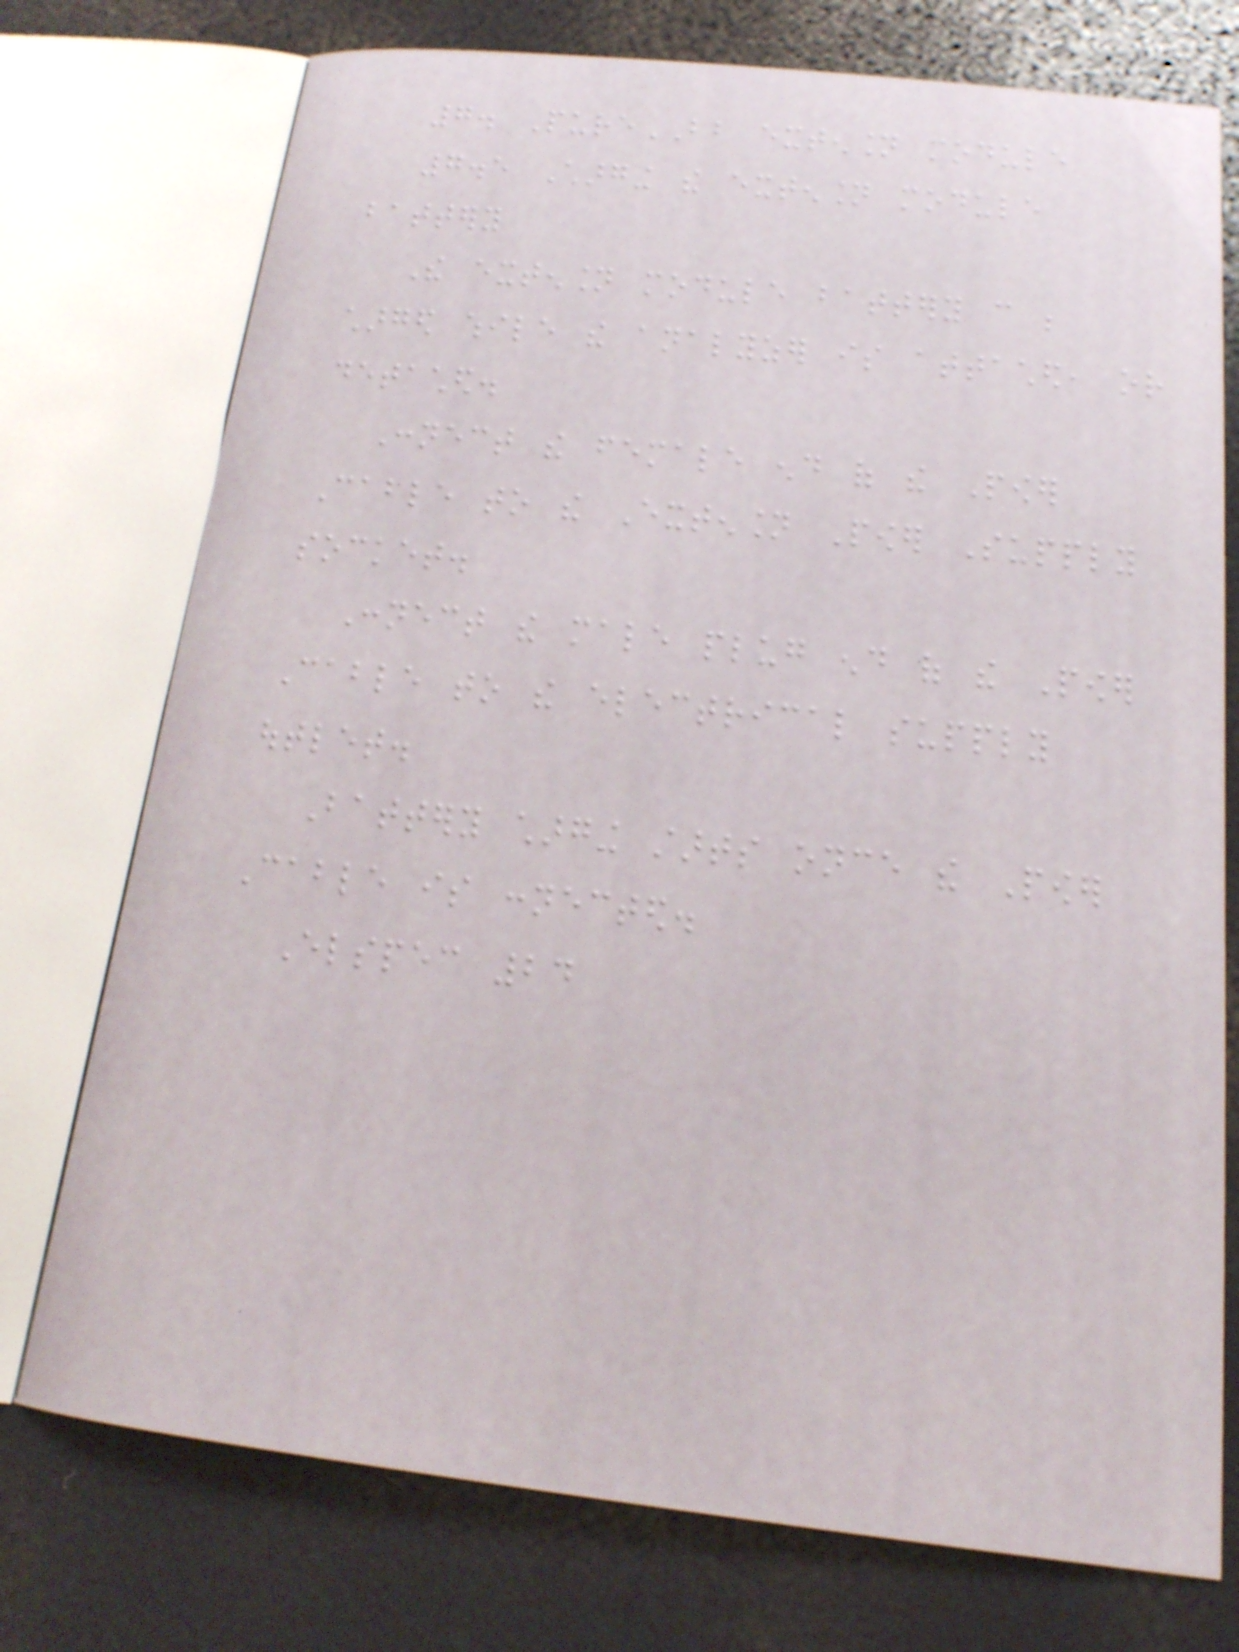7. PureBB extension module
7.5 Charging the extension module
battery
The extension module battery can be
charged while the analyzer is attached, or
detached.
Connect the female end of the Power
Cable to the Extension Power Supply
socket.
Connect the male plug end of the Power
Cable to the electrical supply
outlet.
Battery charging starts once the Power
Cable is connected.
Elspec 24
